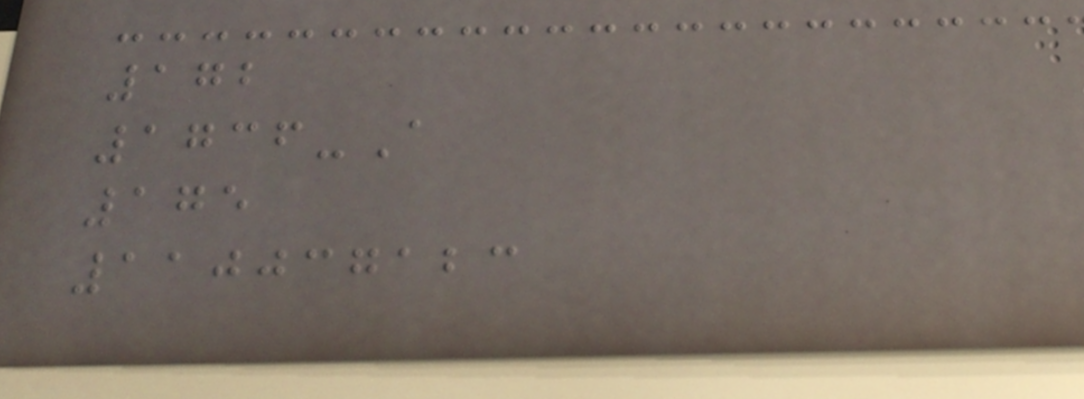172
1736-A
175
110037123
